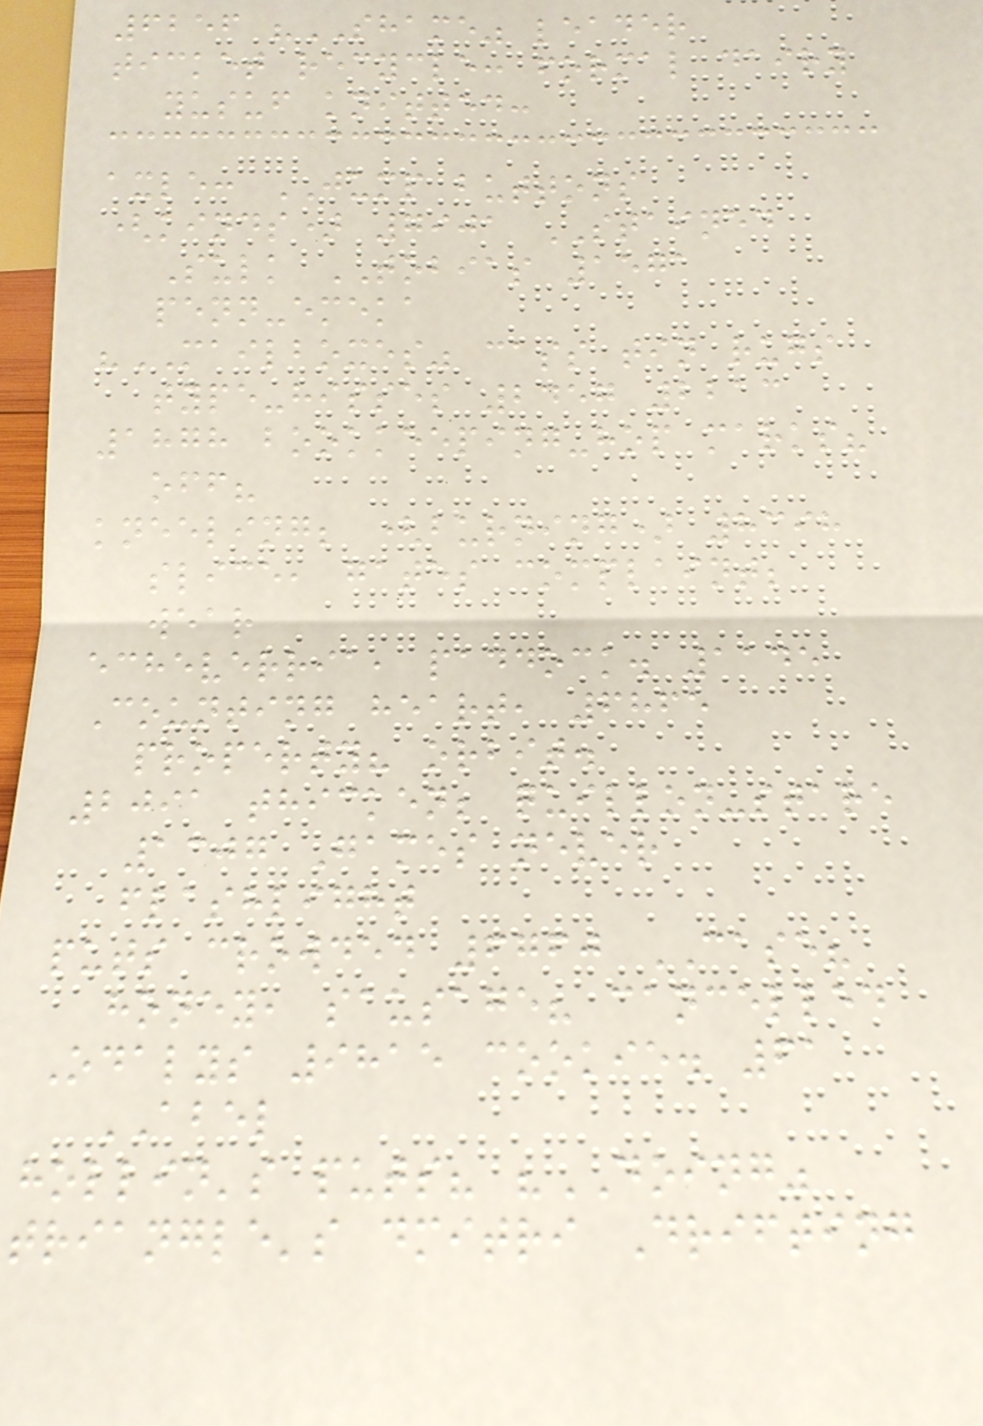6256 "SHAME" leader
ticket recycle: formal dairy
yusuf knitted:
axle: JUMP buttons
(kinds) 7901 STAINED
Sulk TOBIAS 1571
penn-emeka
"MAILBOXES" cass tin rugs
type-hisses 2457 2213
1878 bookkeeping-hop marks?
off?
kneeling; (burning) 8398
slice, gates complaint;
wear
echeverria, paddock. 1145
Counting heart, 6865
property? orbit.
2091 thicken; quillon-stare
1307 Games never
flashlight
puts crowded 6760 CASE?
honey, sausage? cancelled
Odalys 9815 cookie. 61
ABEL
hollin's puts? "DOING"
triangle's dmitri Drifting
